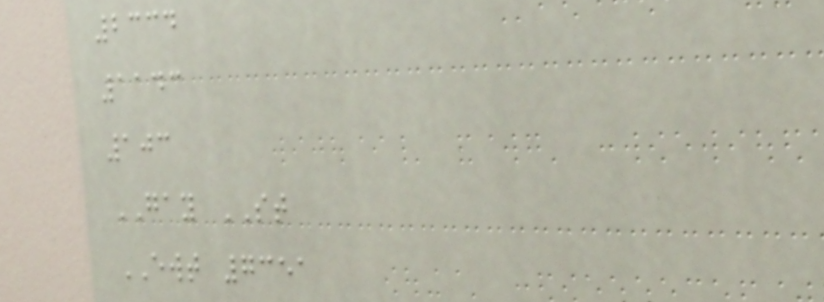2334
1143
103
GAY ST
EWT 7351
